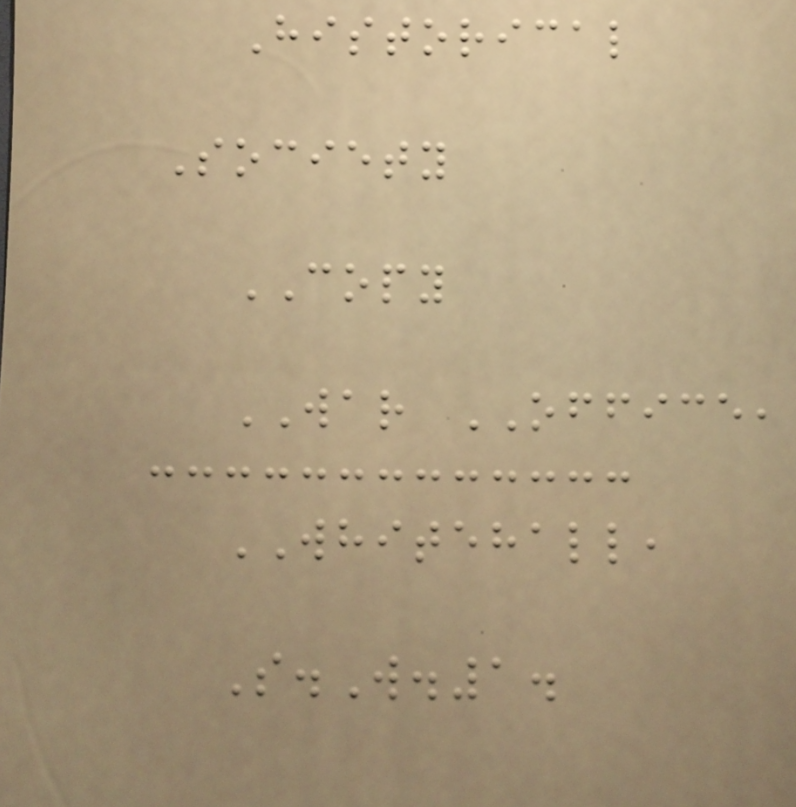Historical
Society
COPY
WAR OFFICE,
WHITEHALL,
S.W.1.
